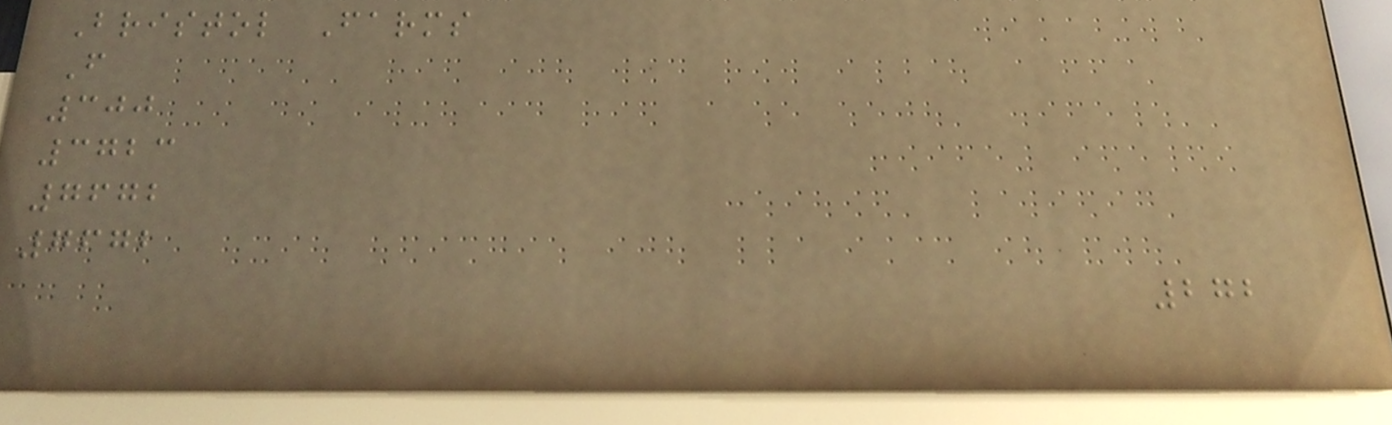Bristol Farms
F
300
3723
7672
7672
272
